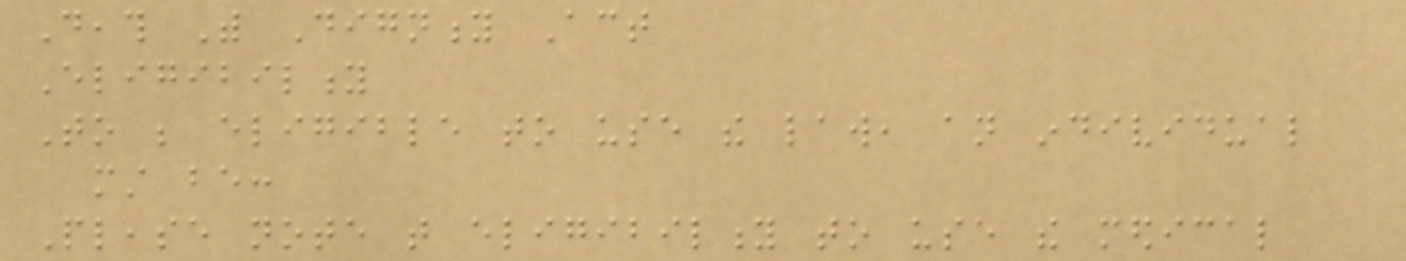Death With Dignity Act
Eligibility
To be eligible to use the law, an individual
must be:
Please note that eligibility to use the medical
